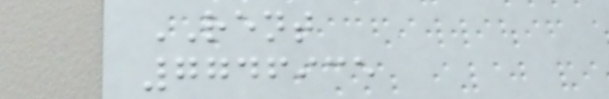RENT
7746935
